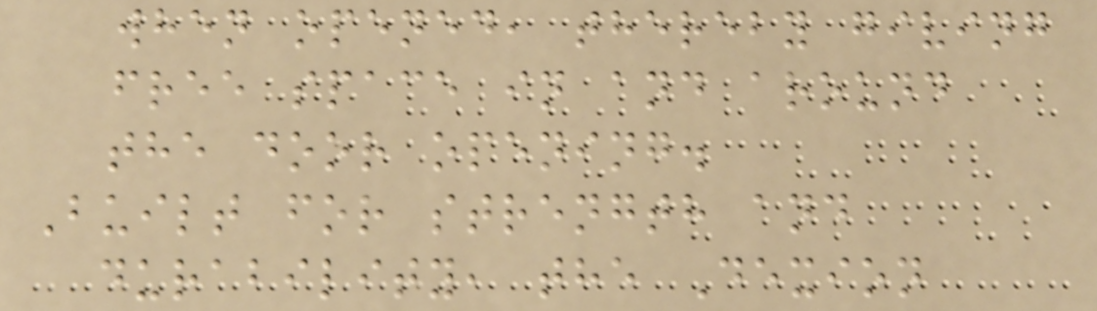when opened, thereby giving
free space in and around
the door opening.
Built for strength and
durability, the Dexion
